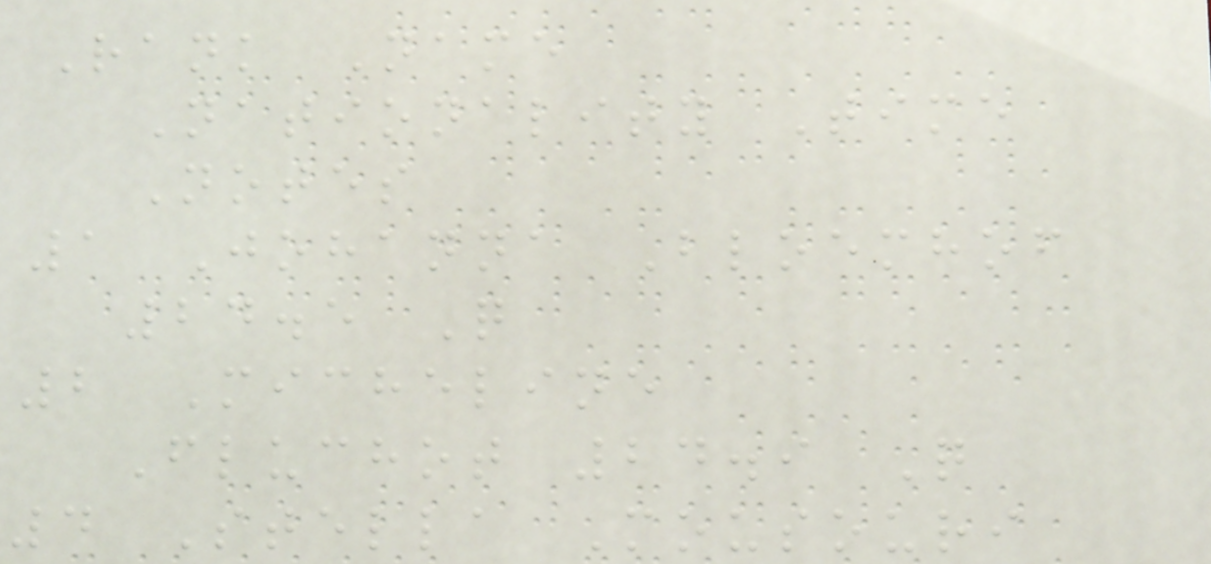Rank Name
Nationality Time
Notes
1 Johanna Bloemhof
24.5 Q
2 Micheline
Fluchot 24.9 Q
4 Stella Mousouri
